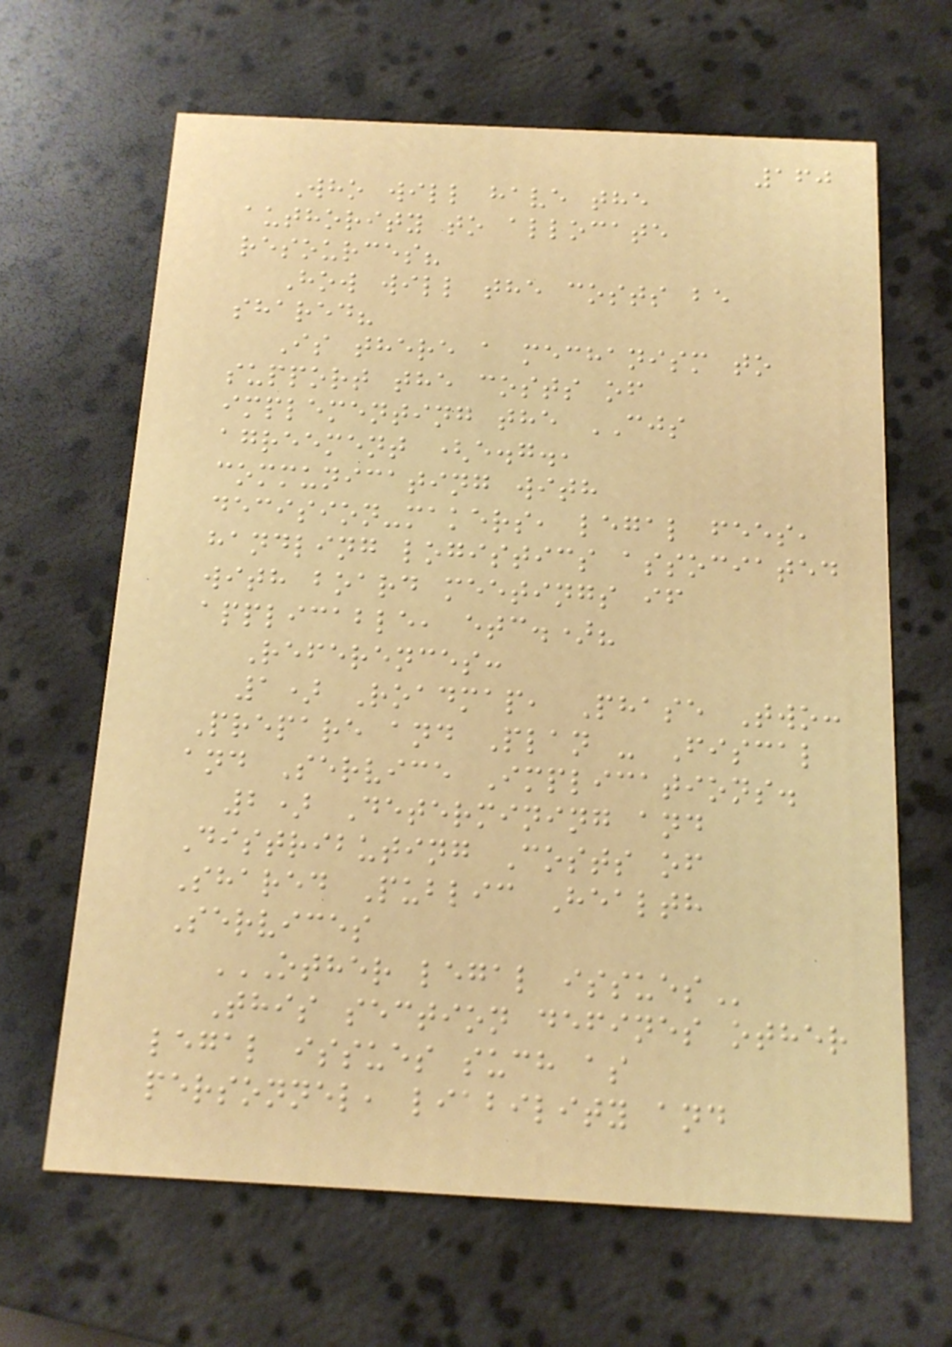160
Who will have the
authority to allocate
resources?
How will the costs be
shared?
Is there a mechanism to
support the costs of
implementing the CJS
agreement (e.g.,
communicating with
decision-makers, legal fees,
handling logistics associated
with board meetings if
applicable, etc.)?
References:
1) Roadmap, Phase Two:
Prepare and Plan - Fiscal
and Service Implications.
2) Determining and
Distributing Costs of
Shared Public Health
Services
OTHER LEGAL ISSUES
This section defines other
legal issues such as
personnel, liability and
